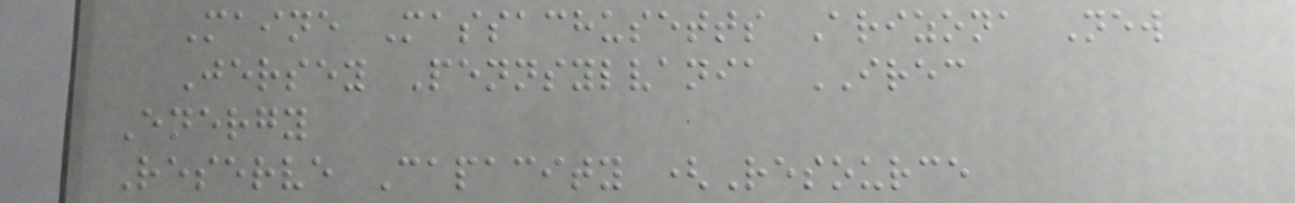Maine Massachusetts Arizona New
Jersey Pennsylvania IREC
Energy
Reserve Capacity (Resource
